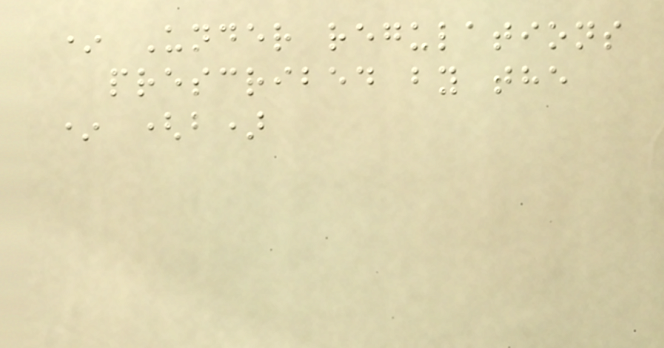* Under regulations
prescribed by the
* (b)
